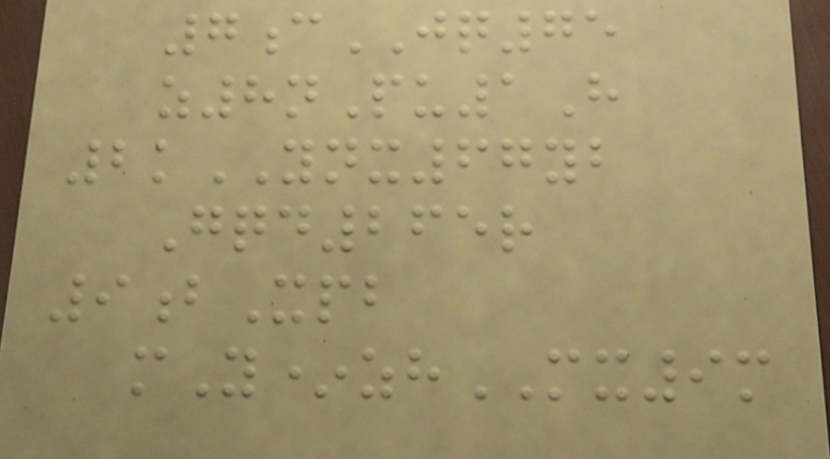7cJQ75
z8nPu1H
2kYNX67yb
Gqd265r
9bXpb
mY*zhMX9m
